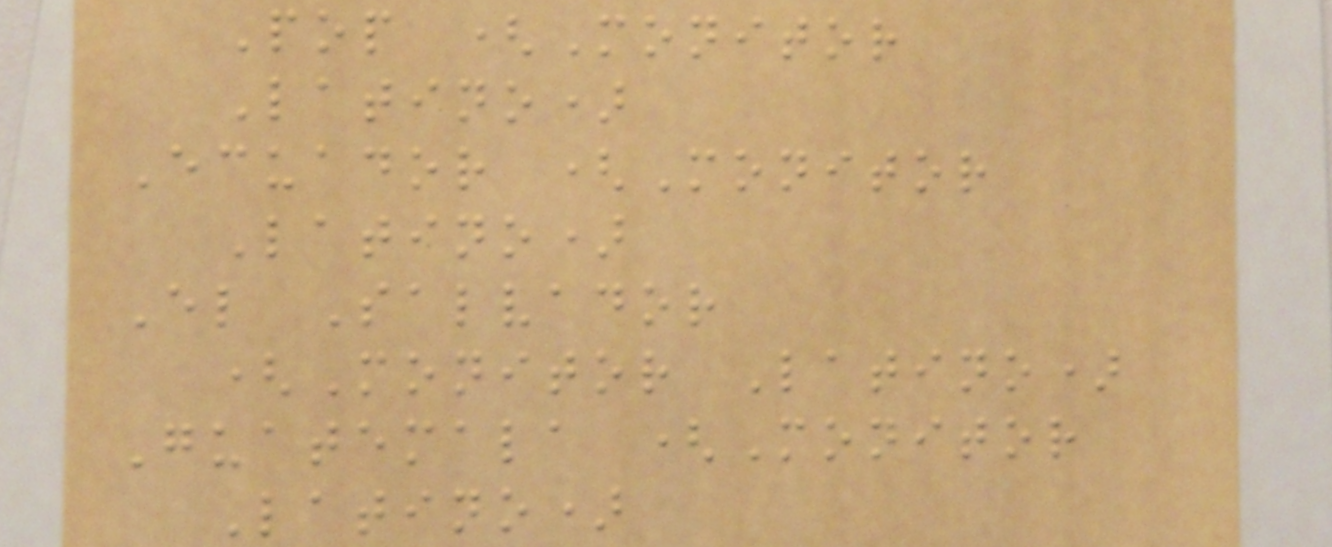Pop (Monitor
Latino)
Ecuador (Monitor
Latino)
El Salvador
(Monitor Latino)
Guatemala (Monitor
Latino)
